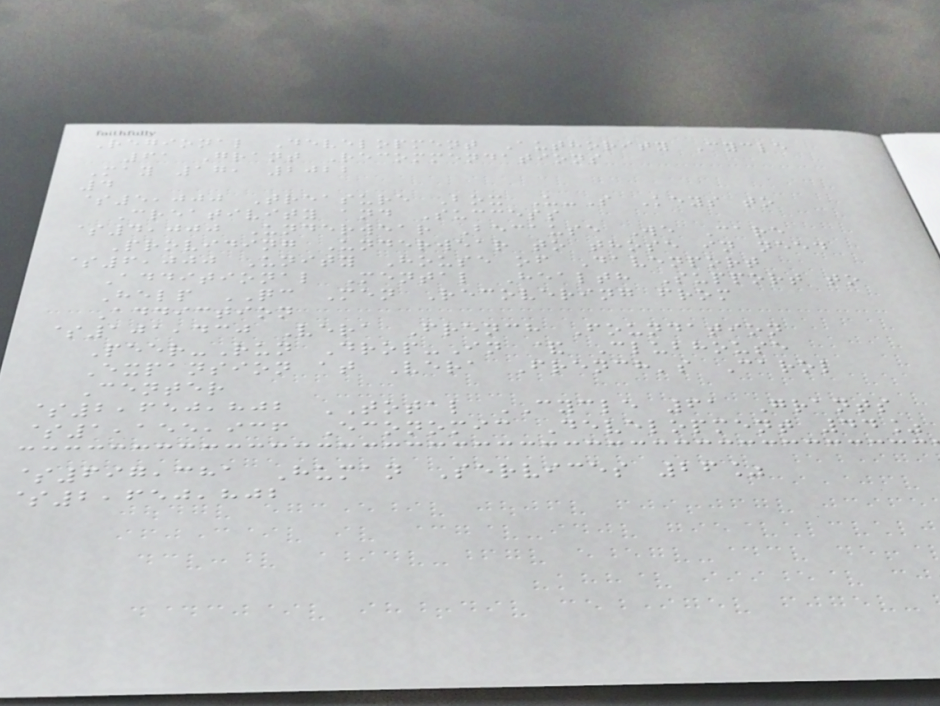Regional Development Authority Cycle
61 Grant Recommendations
May 17, 2022
4
$5,000 Treasure Box U-S Keys to
Creativity and Success
$4,000 Underwear Because We Care
Providing Underwear to those in need
$6,000 Unity House of Davenport
Additional Mental Health Support to
Help QC Men Recovering from
Addiction
$101,430 Vera French Foundation
Peer-Run Drop-In & Clubhouse
Expansion at Vera French's Carol
Center
$2,650,802 TOTAL CYCLE 61 Grants
$1,155,936 Economic Development 44%
$697,381 Human Services 26%
$2,650,802
